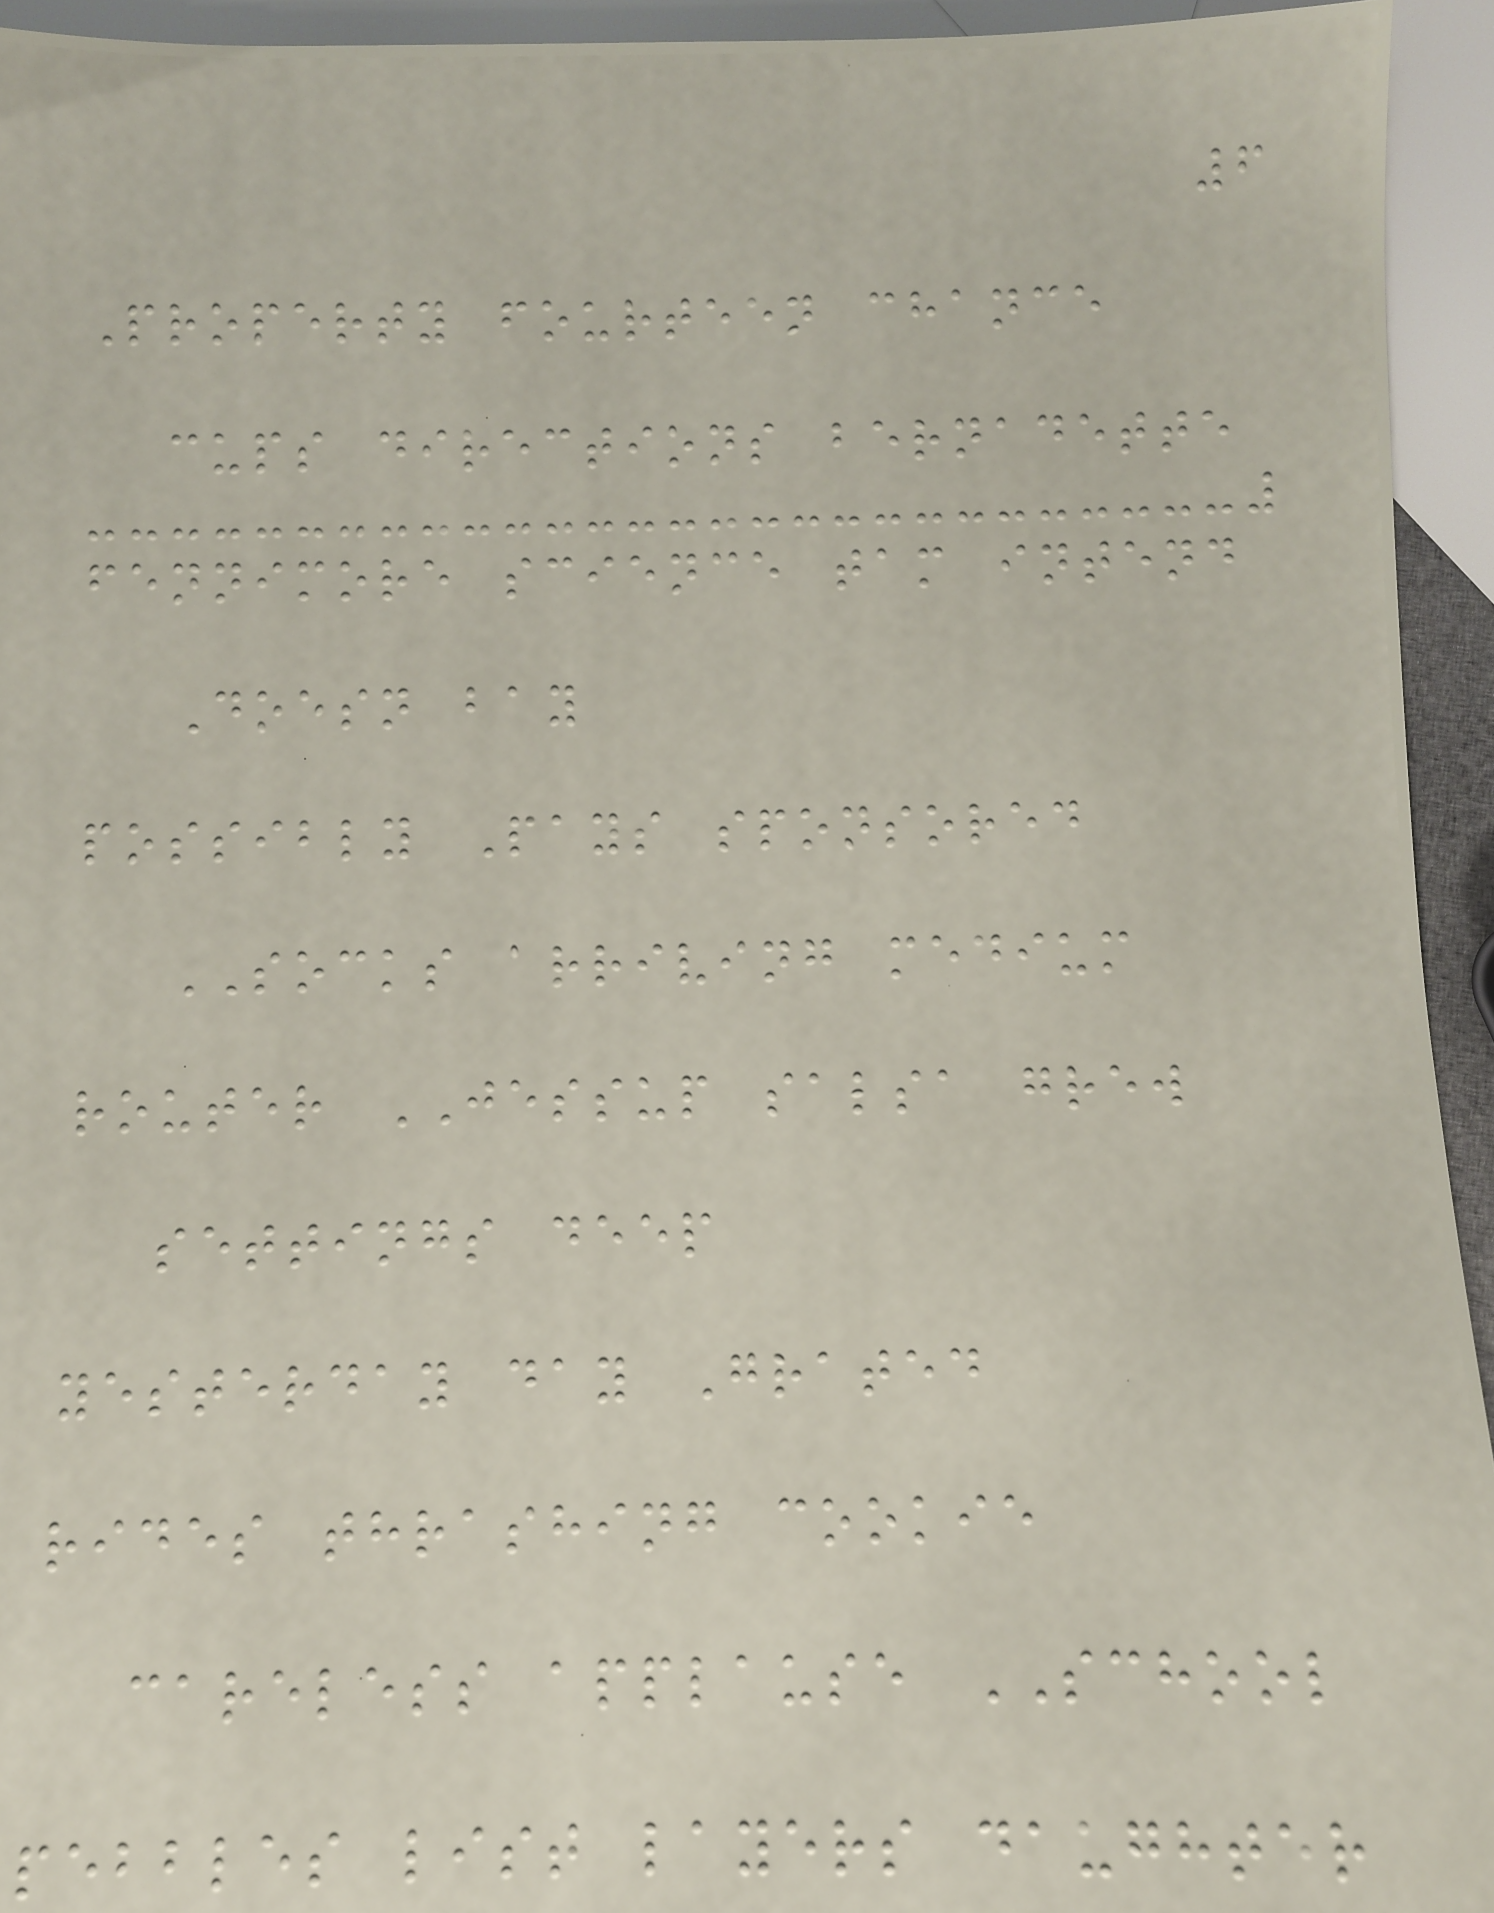6
Property fourteen chance
cups directions bernadette
fennimore science tam intend
Doesn bay
possibly Pays sponsored
SOCKS arriving medium
router JESSUP salsa grew
settings deep
yesterday day Grated
rides thrashing cookie
careless applause SCHOOL
pebbles list layers daughter
